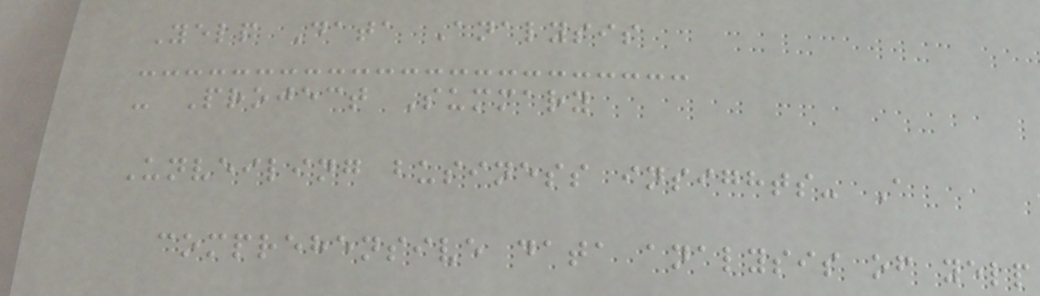Yelp Data Analysis
- Project Summary
Unveiling business insights- A
comprehensive data analysis of yelp
